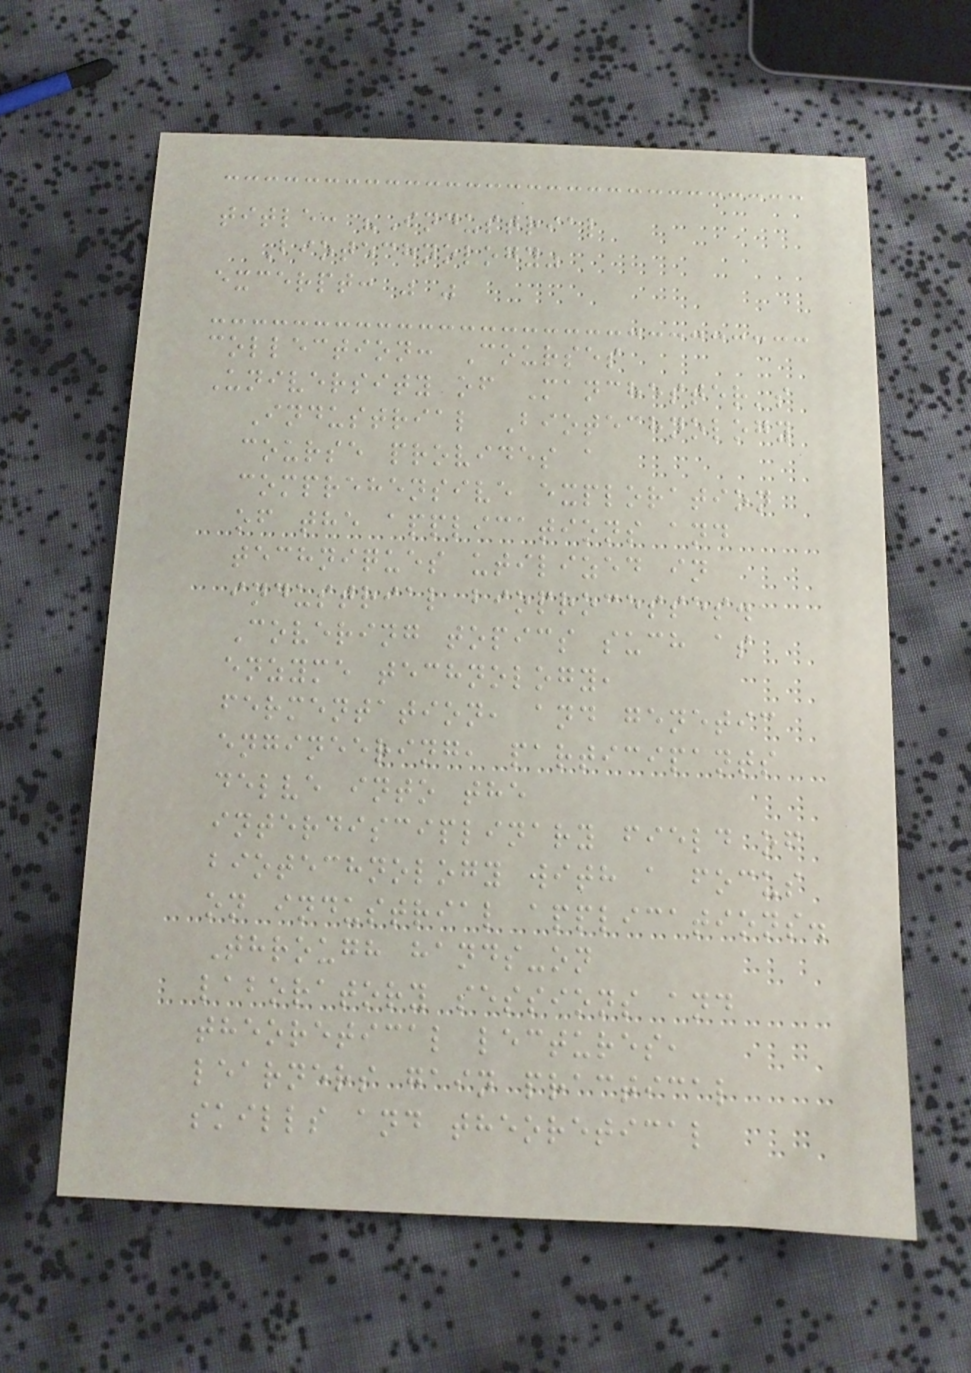title: "Industrial
Biotechnology"
excerpt: " "
collection: Courses
University of Manchester's
Industrial Biotechnology
course provides a
comprehensive exploration
of the applications and
techniques utilized in
industrial bioprocesses.
Covering topics such as
enzyme technology,
fermentation, and genetic
engineering, participants
delve into the
interdisciplinary field of
biotechnology with a focus
on industrial applications.
Through hands-on
laboratory sessions and
theoretical lectures,
learners gain practical
skills and theoretical
